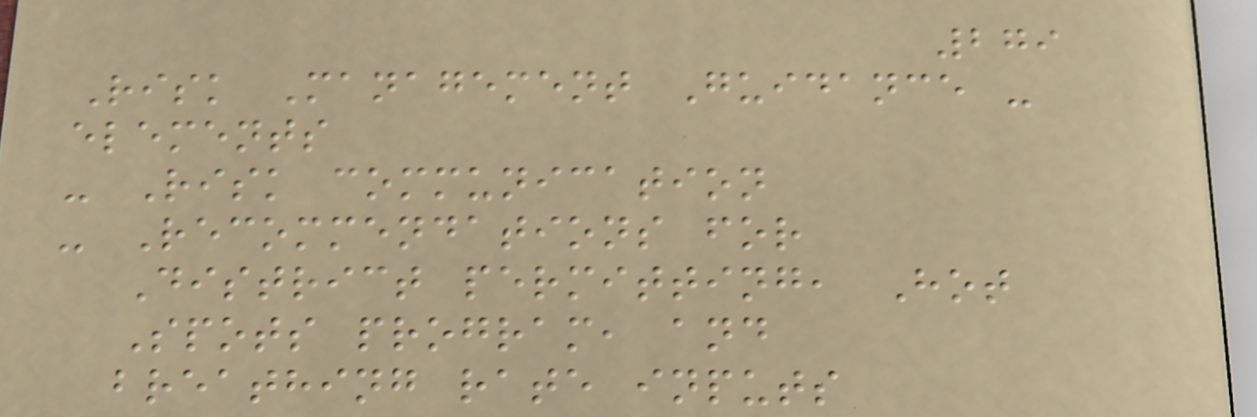279
Risk Management Guidance -
elements
- Risk communication
- Recommendations for
District permitting, Hot
Spots program, and
breathing rate inputs
